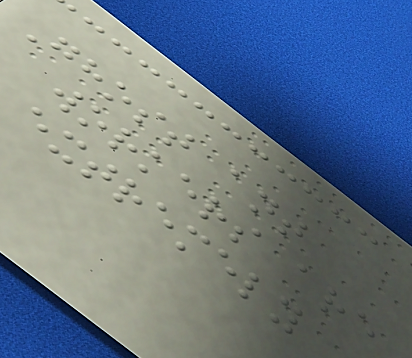Ghost ant
workers are
extremely
